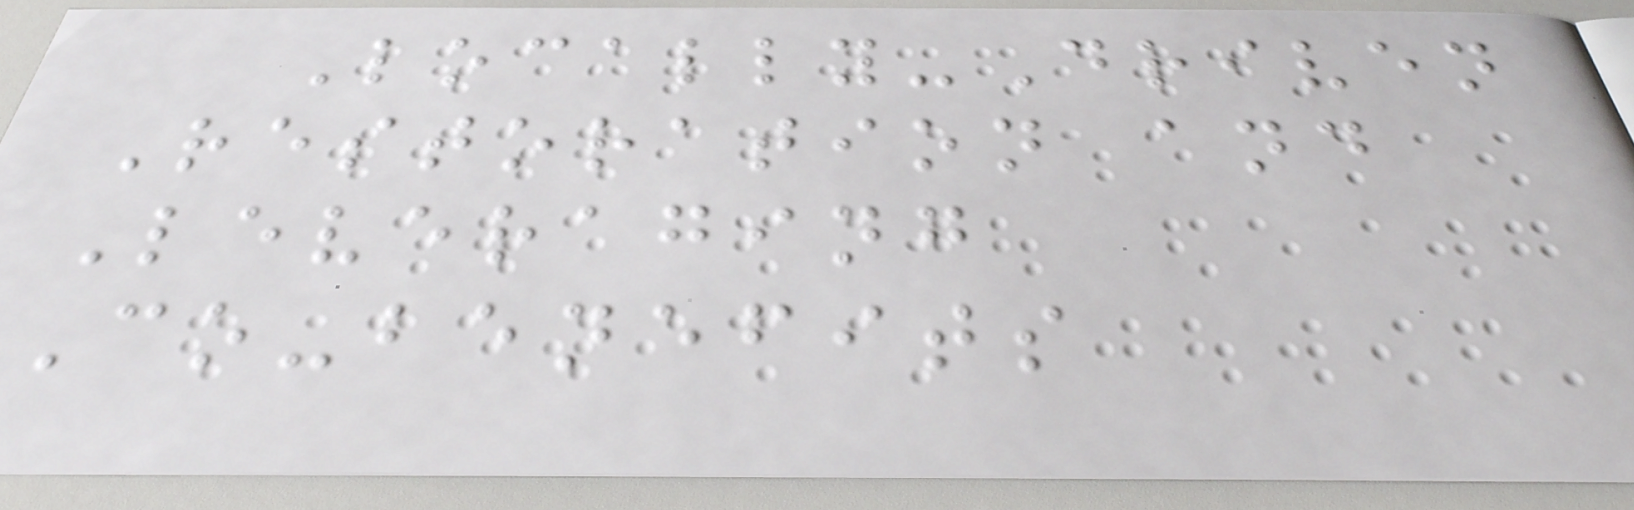Locally-Driven
Restoration and
Leveraging
Co-benefits
